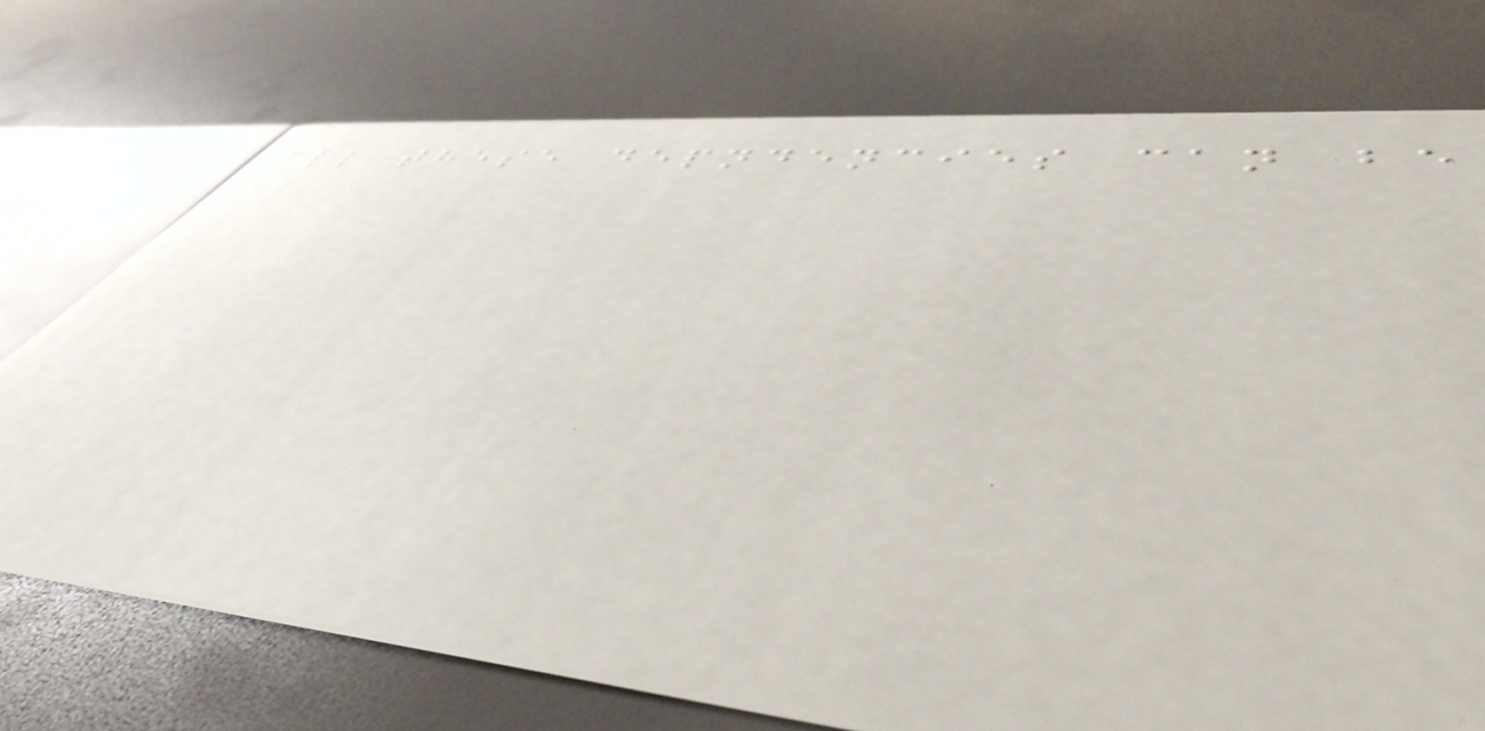all these depndencies can be
